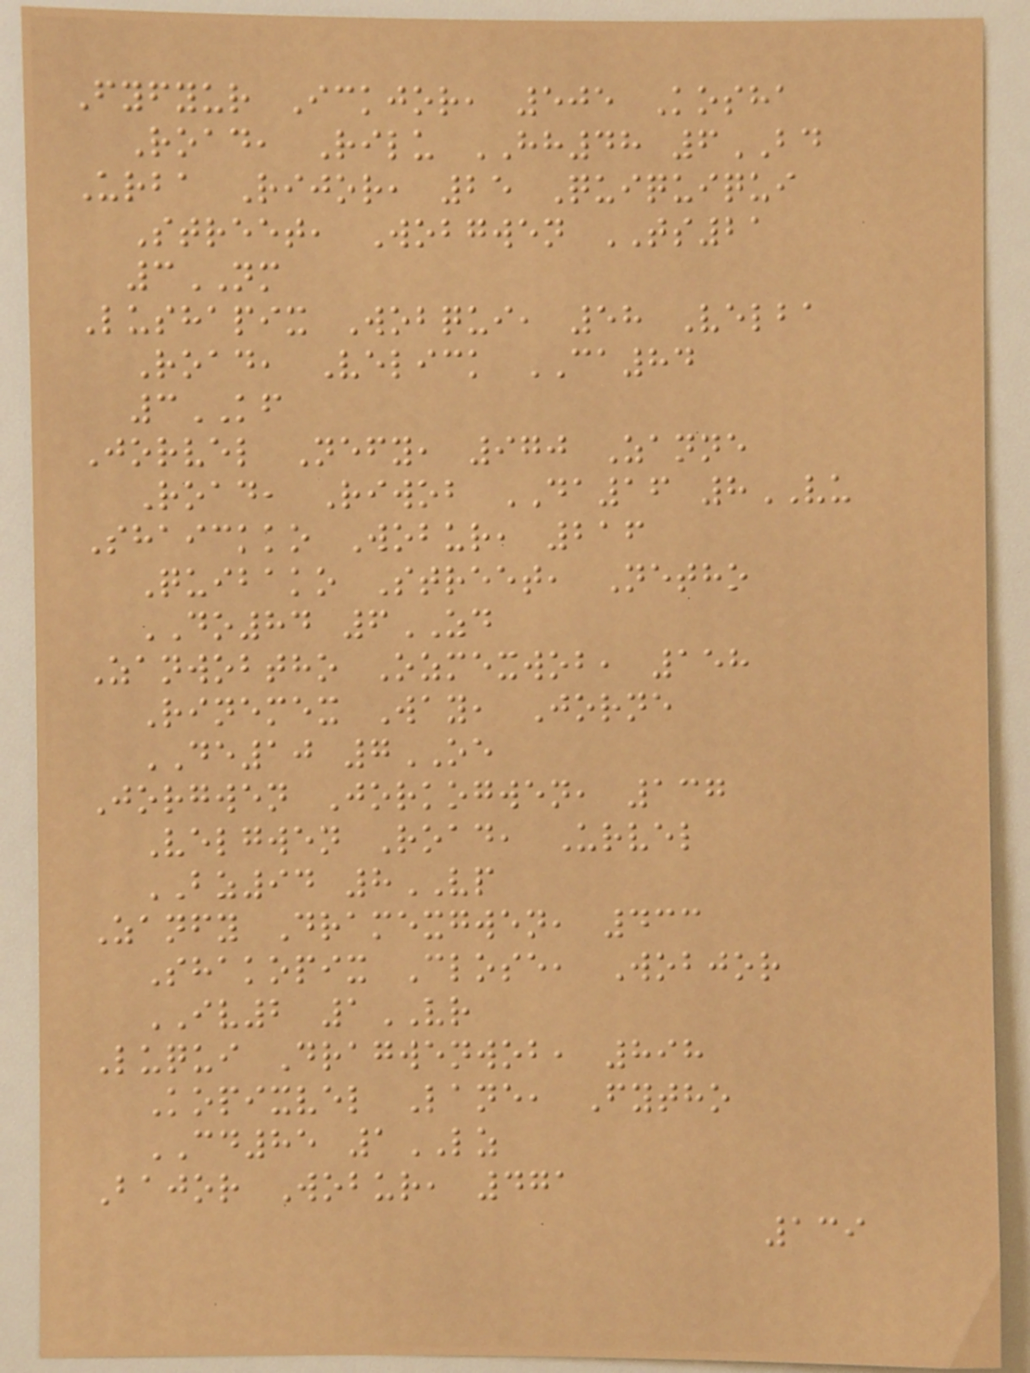Fyfyur Ickjor, 505 Kosha
Road, Rilu HH48 6BD
Urba Rijor, 25 Quiquiqui
Street, Wobgwen TS21
3NM
Lushapix Wobqui, 58 Velba
Road, Velick CA84
3KF
Jorvel Nefy, 970 Zanne
Road, Riwob DA16 8VU
Shaickko Wobur, 216
Quibako Street, Netho
DO84 6ZD
Zanwobtho Ozmexwob, 158
Rinemex Way, Jorne
DE10 7OE
Jorgwen Jorkogwen, 137
Velgwen Road, Urvel
BZ94 8VP
Zanfy Dramexgwen, 433
Shakopix Close, Wobjor
IV2 1VR
Luqui Dragwenwob, 898
Kopixvel Lane, Fytho
CD85 1LZ
Bajor Wobur, 471
139
